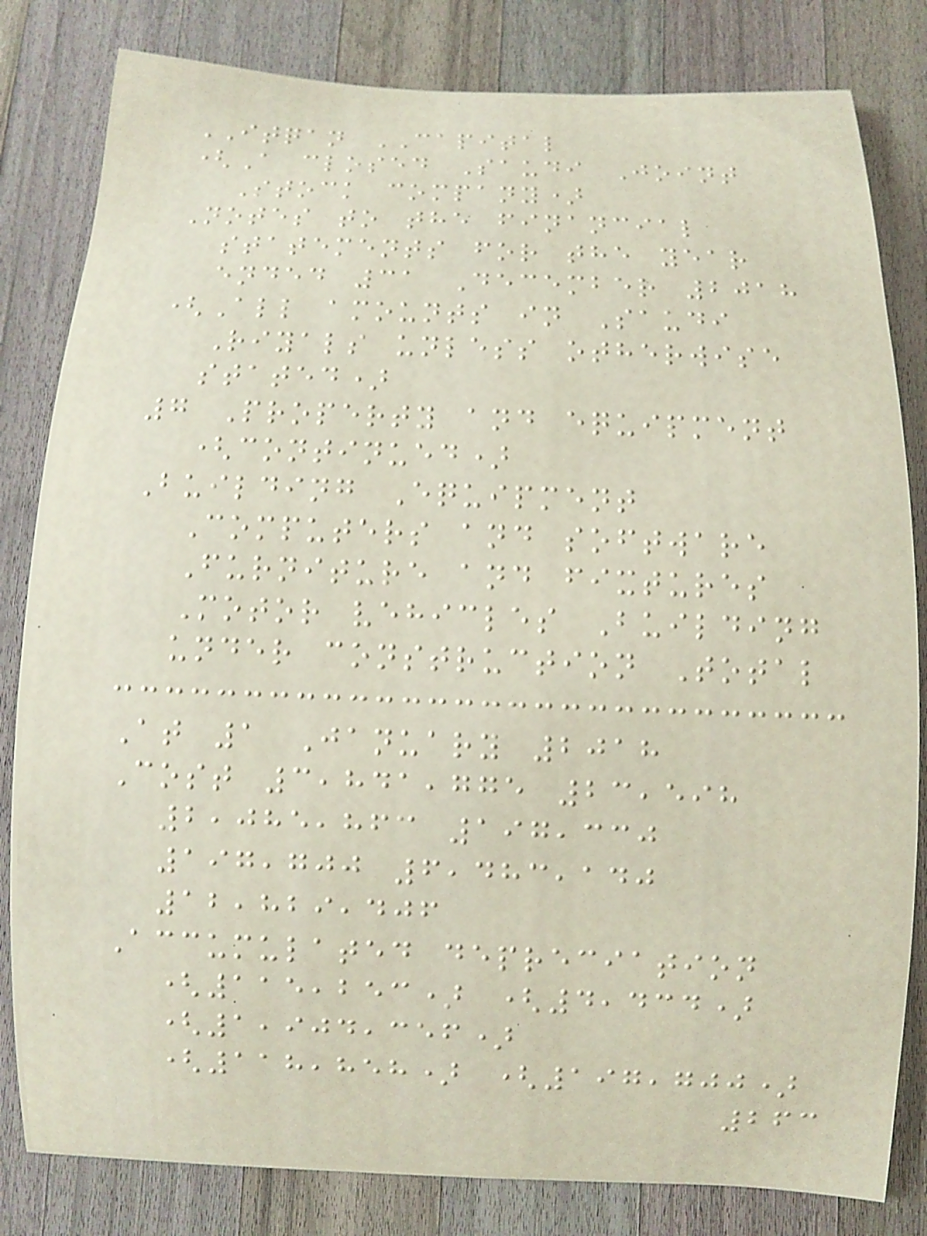ITQAN CAPITAL
(A closed Saudi Joint
Stock company)
Notes to the financial
statements for the year
ended 31 December 2018
(All amounts in Saudi
Riyals unless otherwise
stated)
7 Property and equipment
(continued)
Building Equipment
Computers and software
Furniture and fixtures
Motor vehicles Building
under construction Total
At 1 January 2018
Cost 3,841,775 23,598
2,085,863 197,330
197,700 6,483,140
12,829,406
Accumulated depreciation
(115,253) (4,434)
(1,904,356)
(118,858) (197,700)
263
